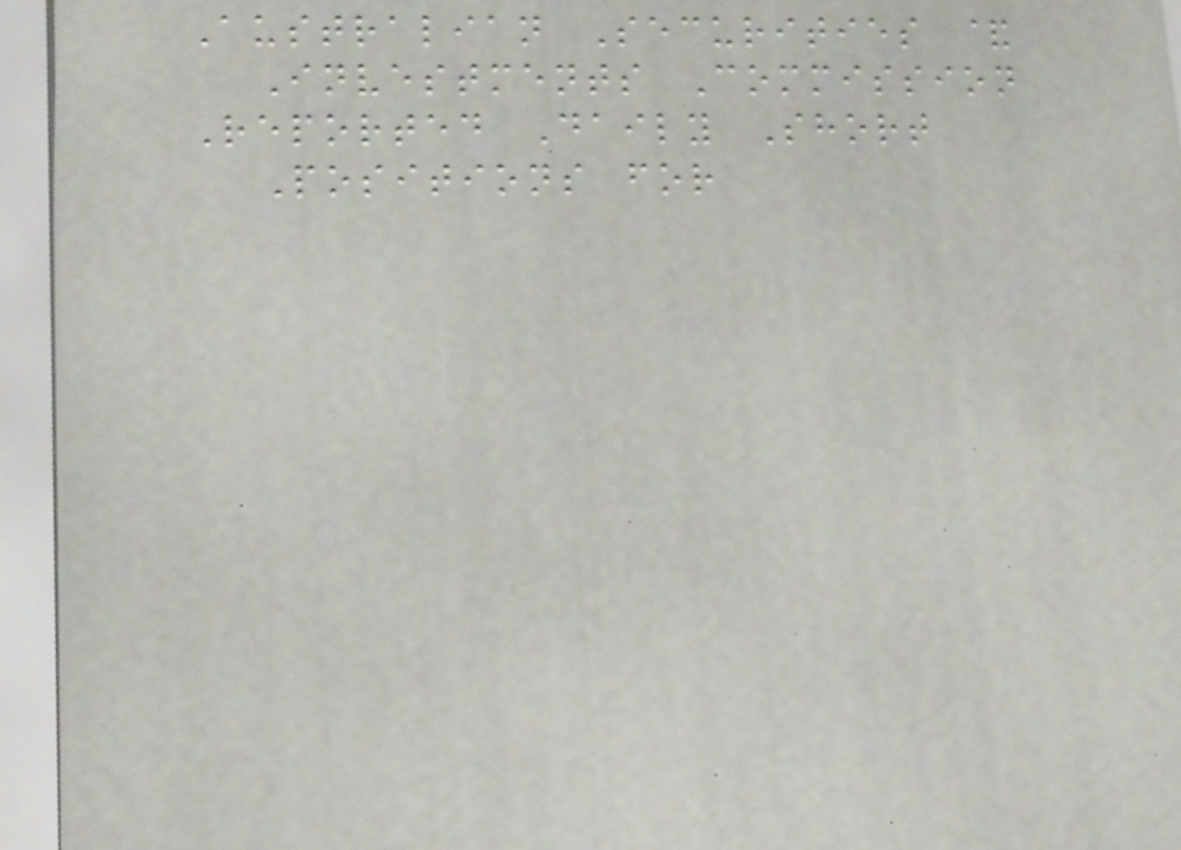Australian Securities &
Investments Commission
Reported Daily Short
Positions for
